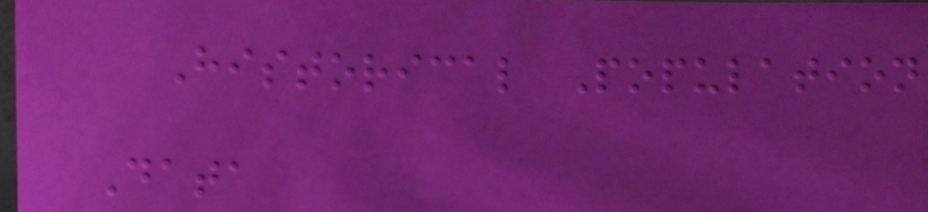Historical Population
Data
